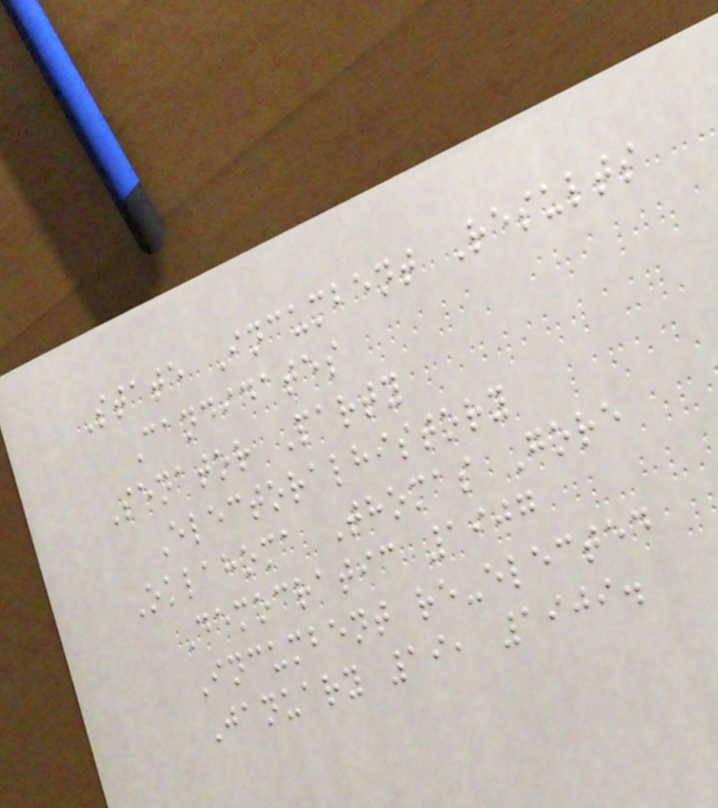State Incumbent Results
Candidates
Senator Party
Electoralhistory
Oklahoma Thomas Gore
Democratic 1907
Incumbent re-elected
January 19, 1909.
